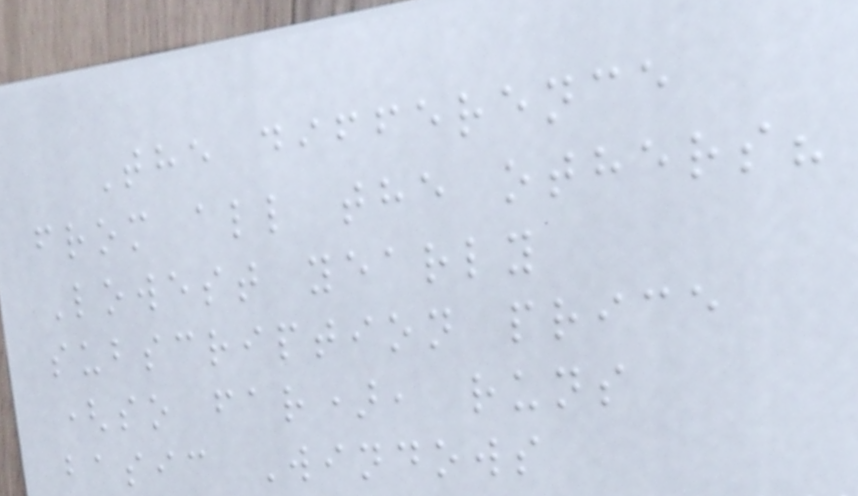The difference
from all the others?
Lowest yearly
subscription price
(so far), runs
basic Windows
